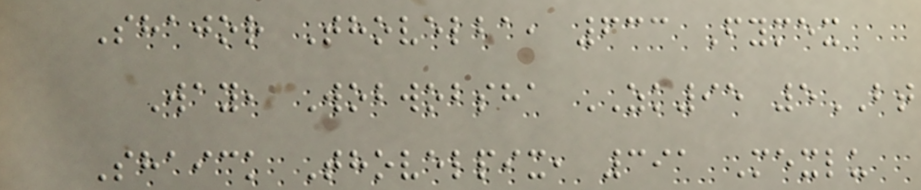Shajor Thovelba, 633 Fymex
Way, Wobwobsha ZK95 5BT
Shaick Thovelpix, 391 Mexlu
